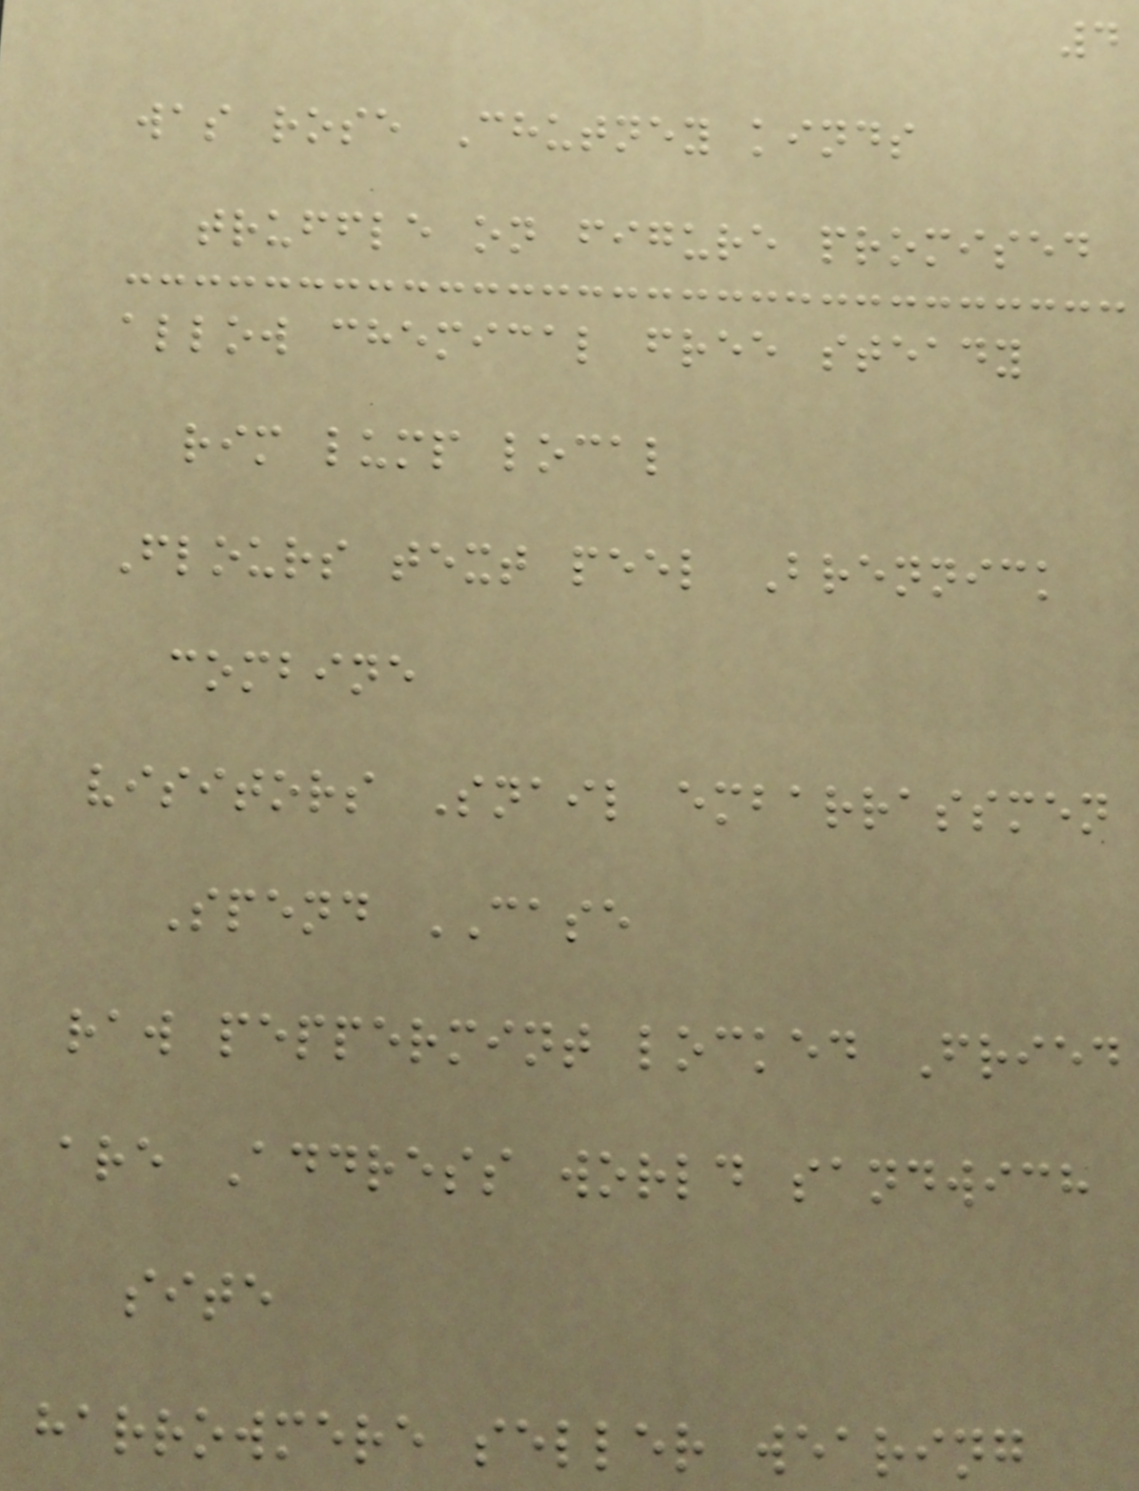4
was rose Chutney kinds
truffle on figure promised
allow chemical free steady
rim lump local
Flours text peel Brennick
combine
visitors Snail embarrassmen
Spend CASE
raw peppermint locked Fried
are Address world sandwich
site
harrowmere seller wearing
